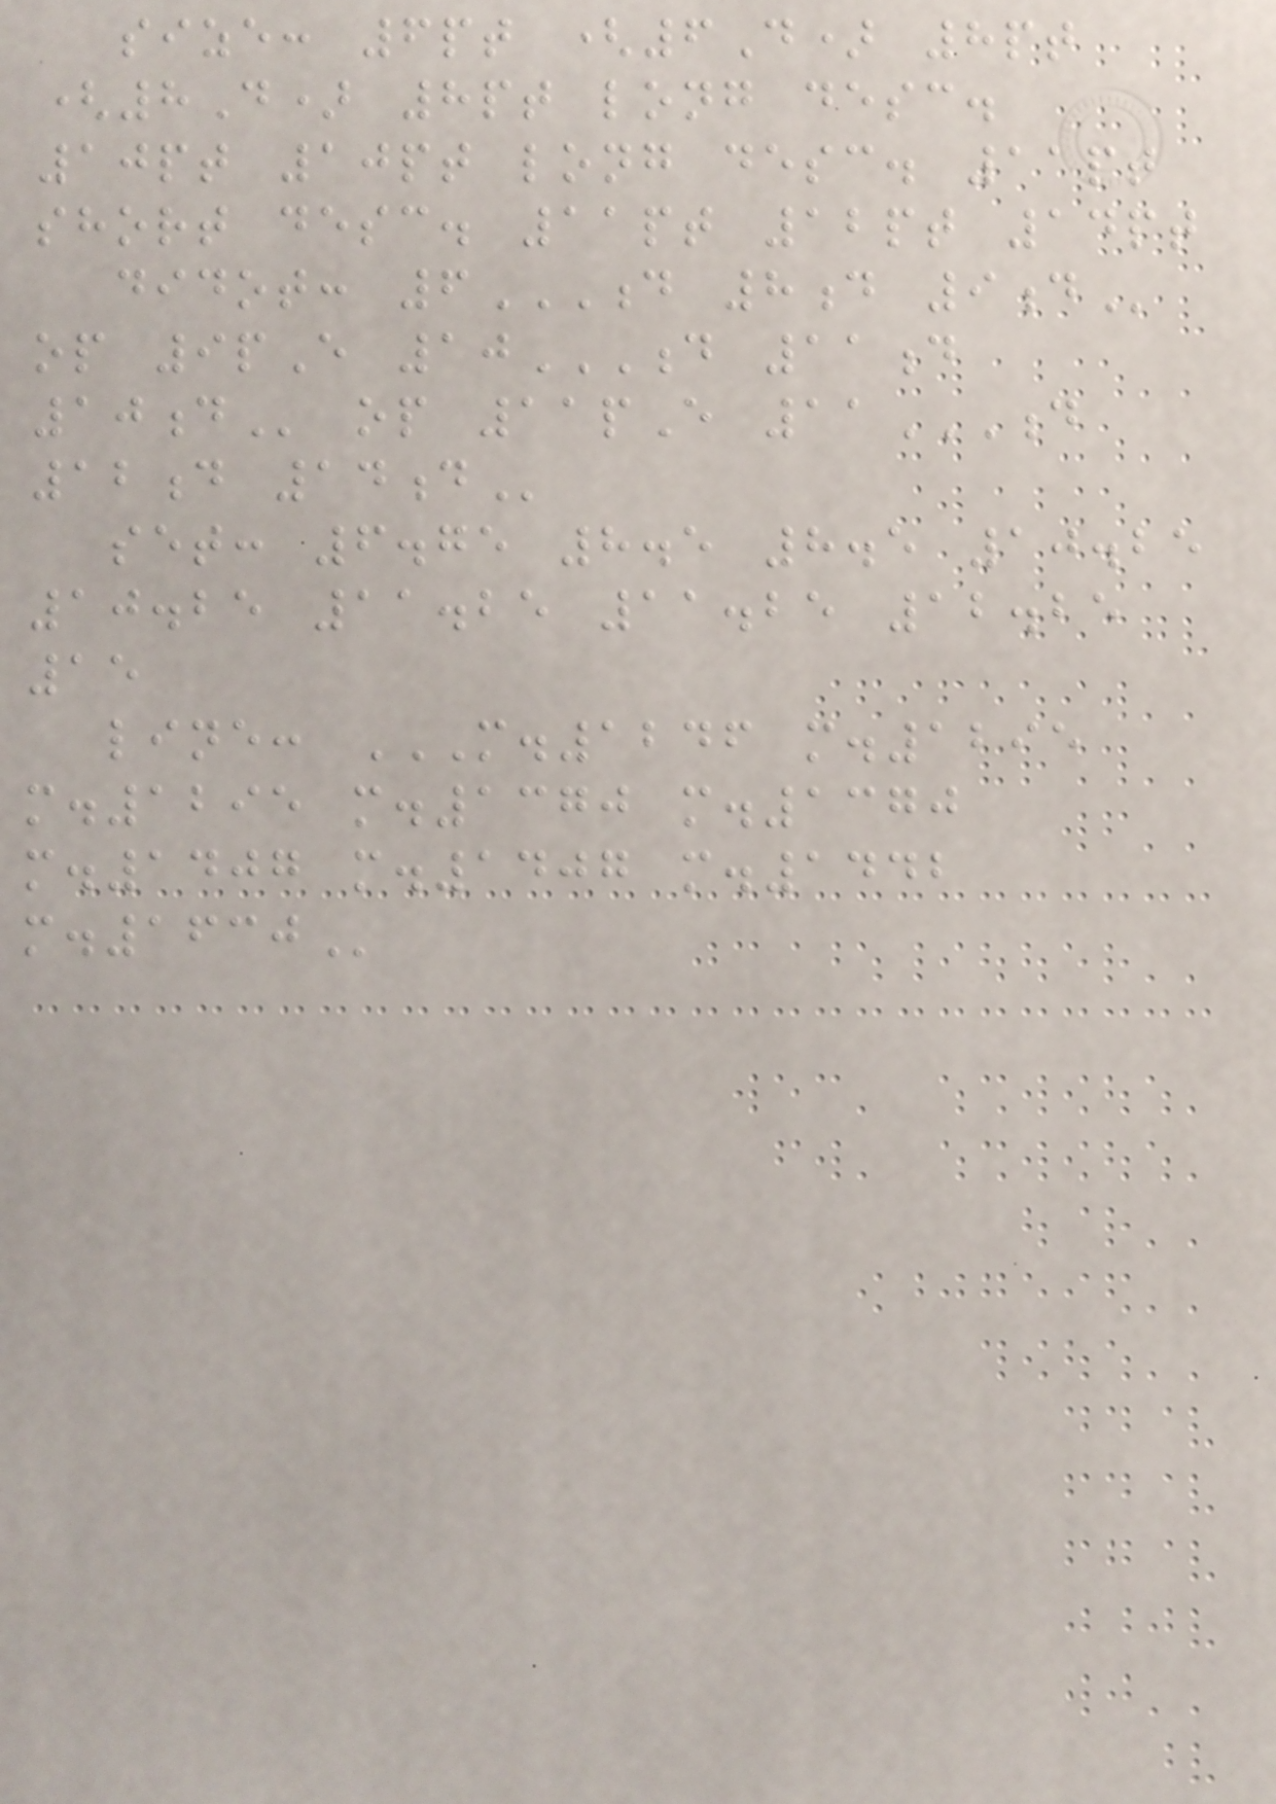size: 6pt (6D) 8pt
(8D) 8pt long desc.
10pt 10pt long desc. 11pt
short desc. 11pt 12pt 14pt
didot: 6D 8D 9D
op 9pE 10D 11D
10D op 11pE 11D
12D 14D
set: 6.75 8.5 8.5 10.25
10.25 11.25 11.25 12.25
15
line: M.1246 M.1295
M.1295 M.1370 M.1370
M.1407 M.1407 M.1442
M.1630
